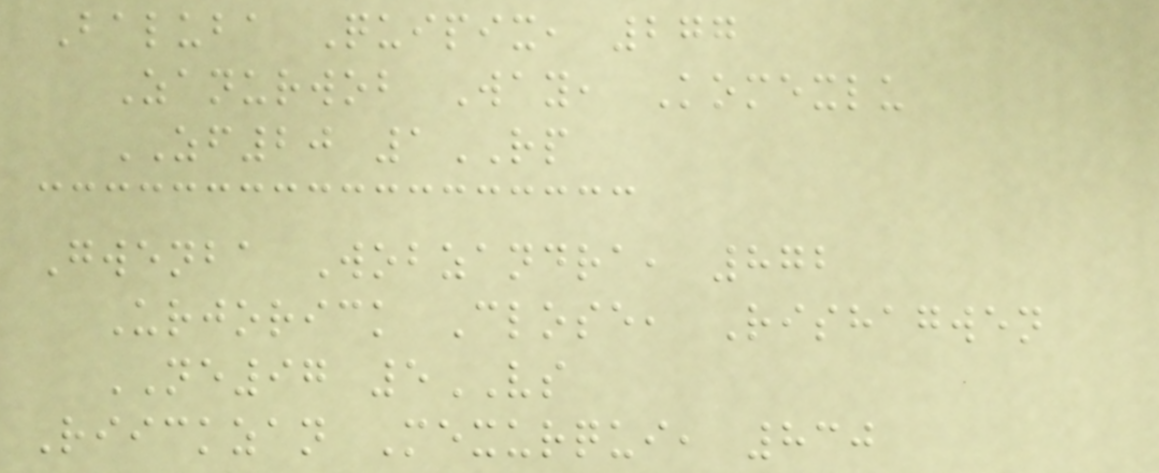Baluba Quipix, 277
Zanurwob Way, Komexlu
ZF20 1RP
Gwenba Wobzandra, 872
Urjorick Close, Rishagwen
NE97 5VS
Riickzan Mexurqui, 830
